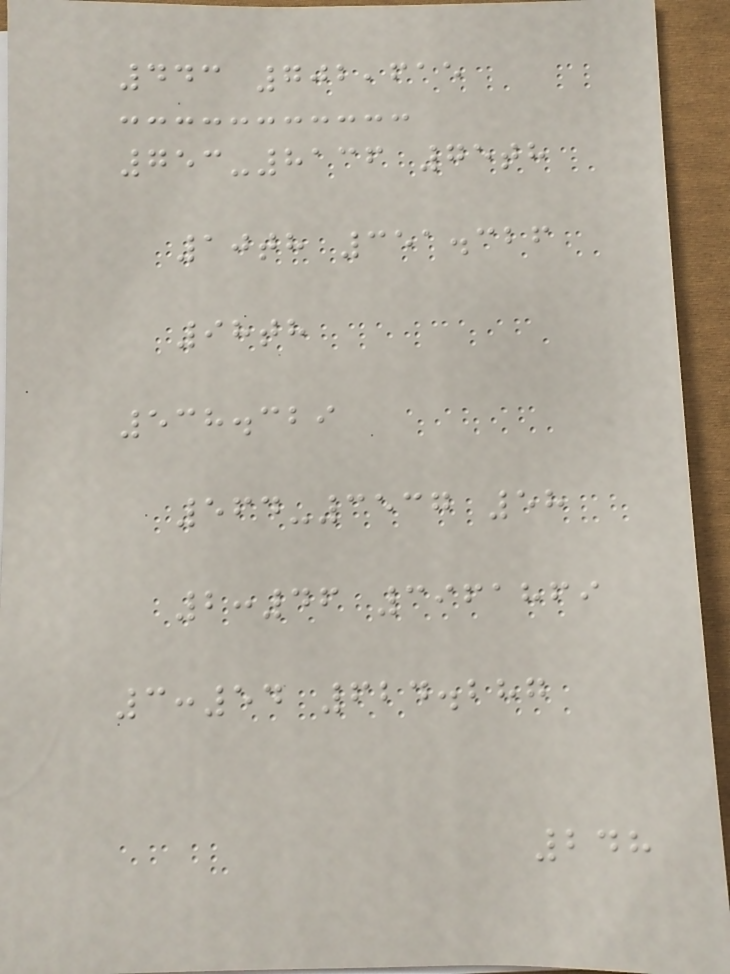443 702,615
753-8136 75th
10th 351.326
98th
538.329
564-3537 58
2:46 3961869
3:54 624.287
248
